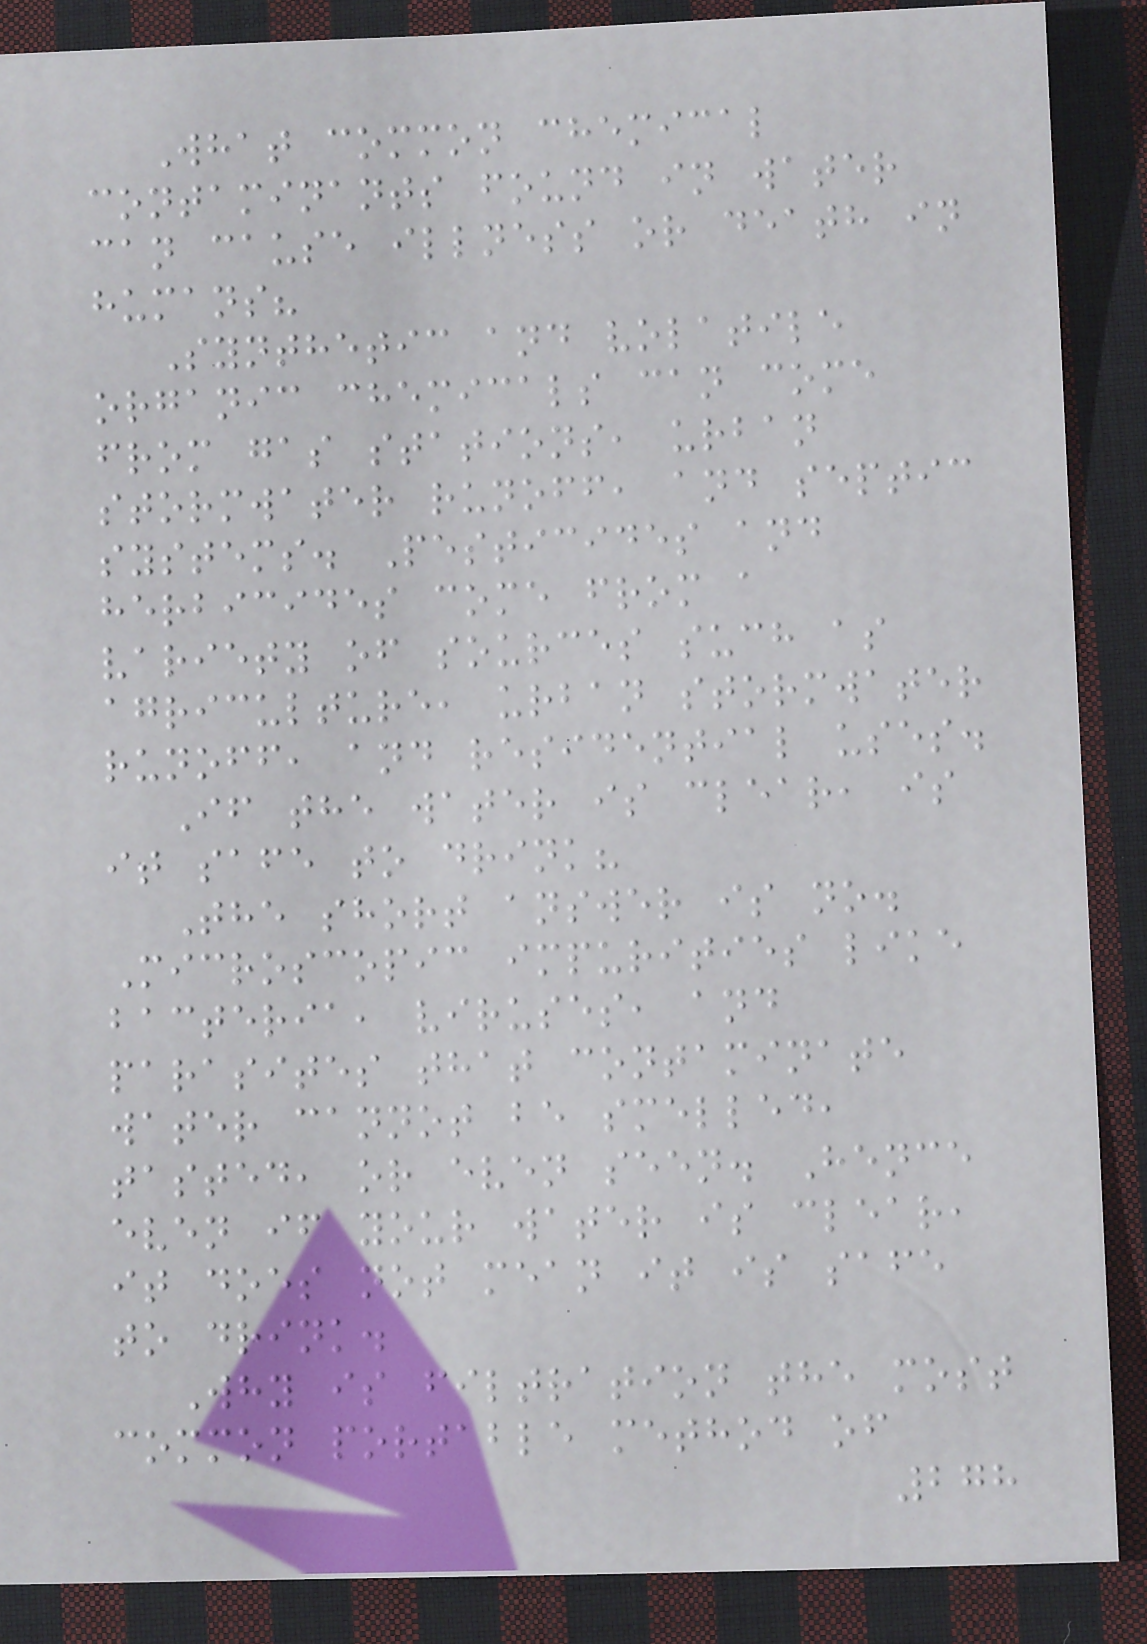What common chemical
contaminants found in water
can cause illness or death in
humans?
Synthetic and volatile
organic chemicals can come
from gas stations, urban
stormwater runoff, and septic
systems. Pesticides and
herbicides come from a
variety of sources such as
agriculture, urban stormwater
runoff, and residential uses.
If the water is clear, is
it safe to drink?
The short answer is no.
Microscopic impurities like
bacteria, viruses, and
parasites that contaminate
water cannot be smelled,
tasted, or even seen. Hence
even if your water is clear,
it does not mean it is safe
to drink.
Why is filtration the most
common portable method of
278
